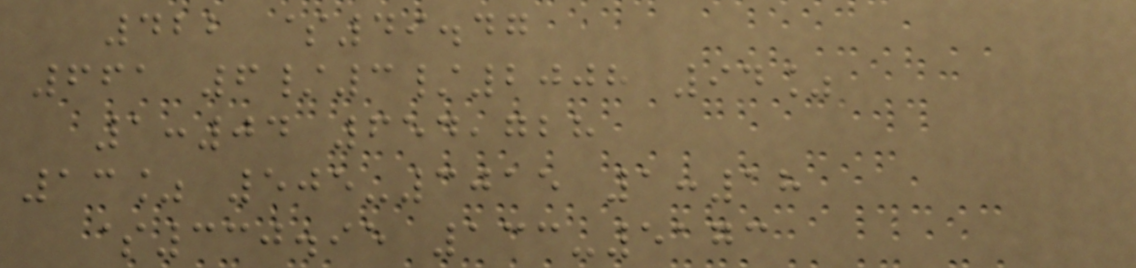422 $49.47
661 6/3/2008 94%
1:04 654,728
13% 505-3015 1:18
$330.95 133-5173
